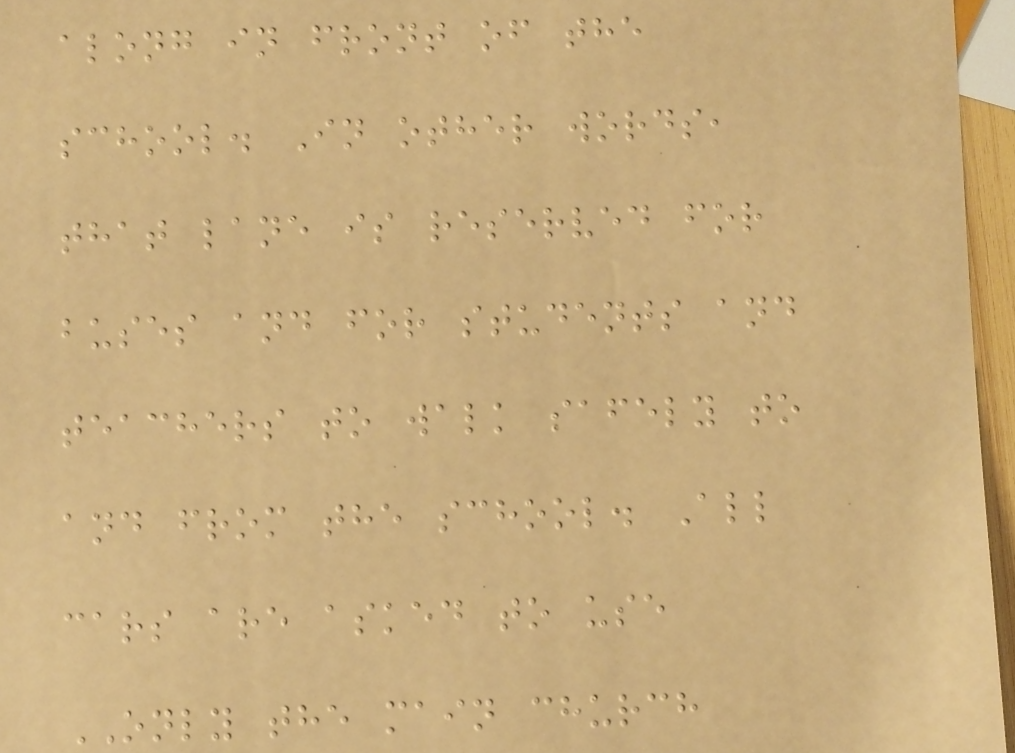along in front of the
school. In other words,
that lane is reserved for
buses and for students and
teachers to walk safely to
and from the school. All
cars are asked to use
ONLY the main church
